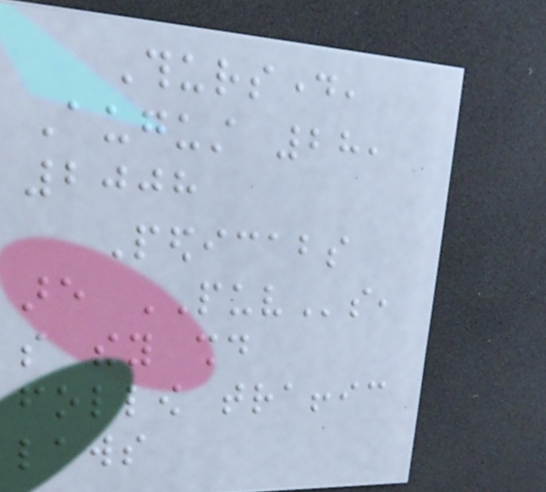Thursday,
August 28,
2008
Pedicabs
are PUVs,
so they should
follow traffic
laws
